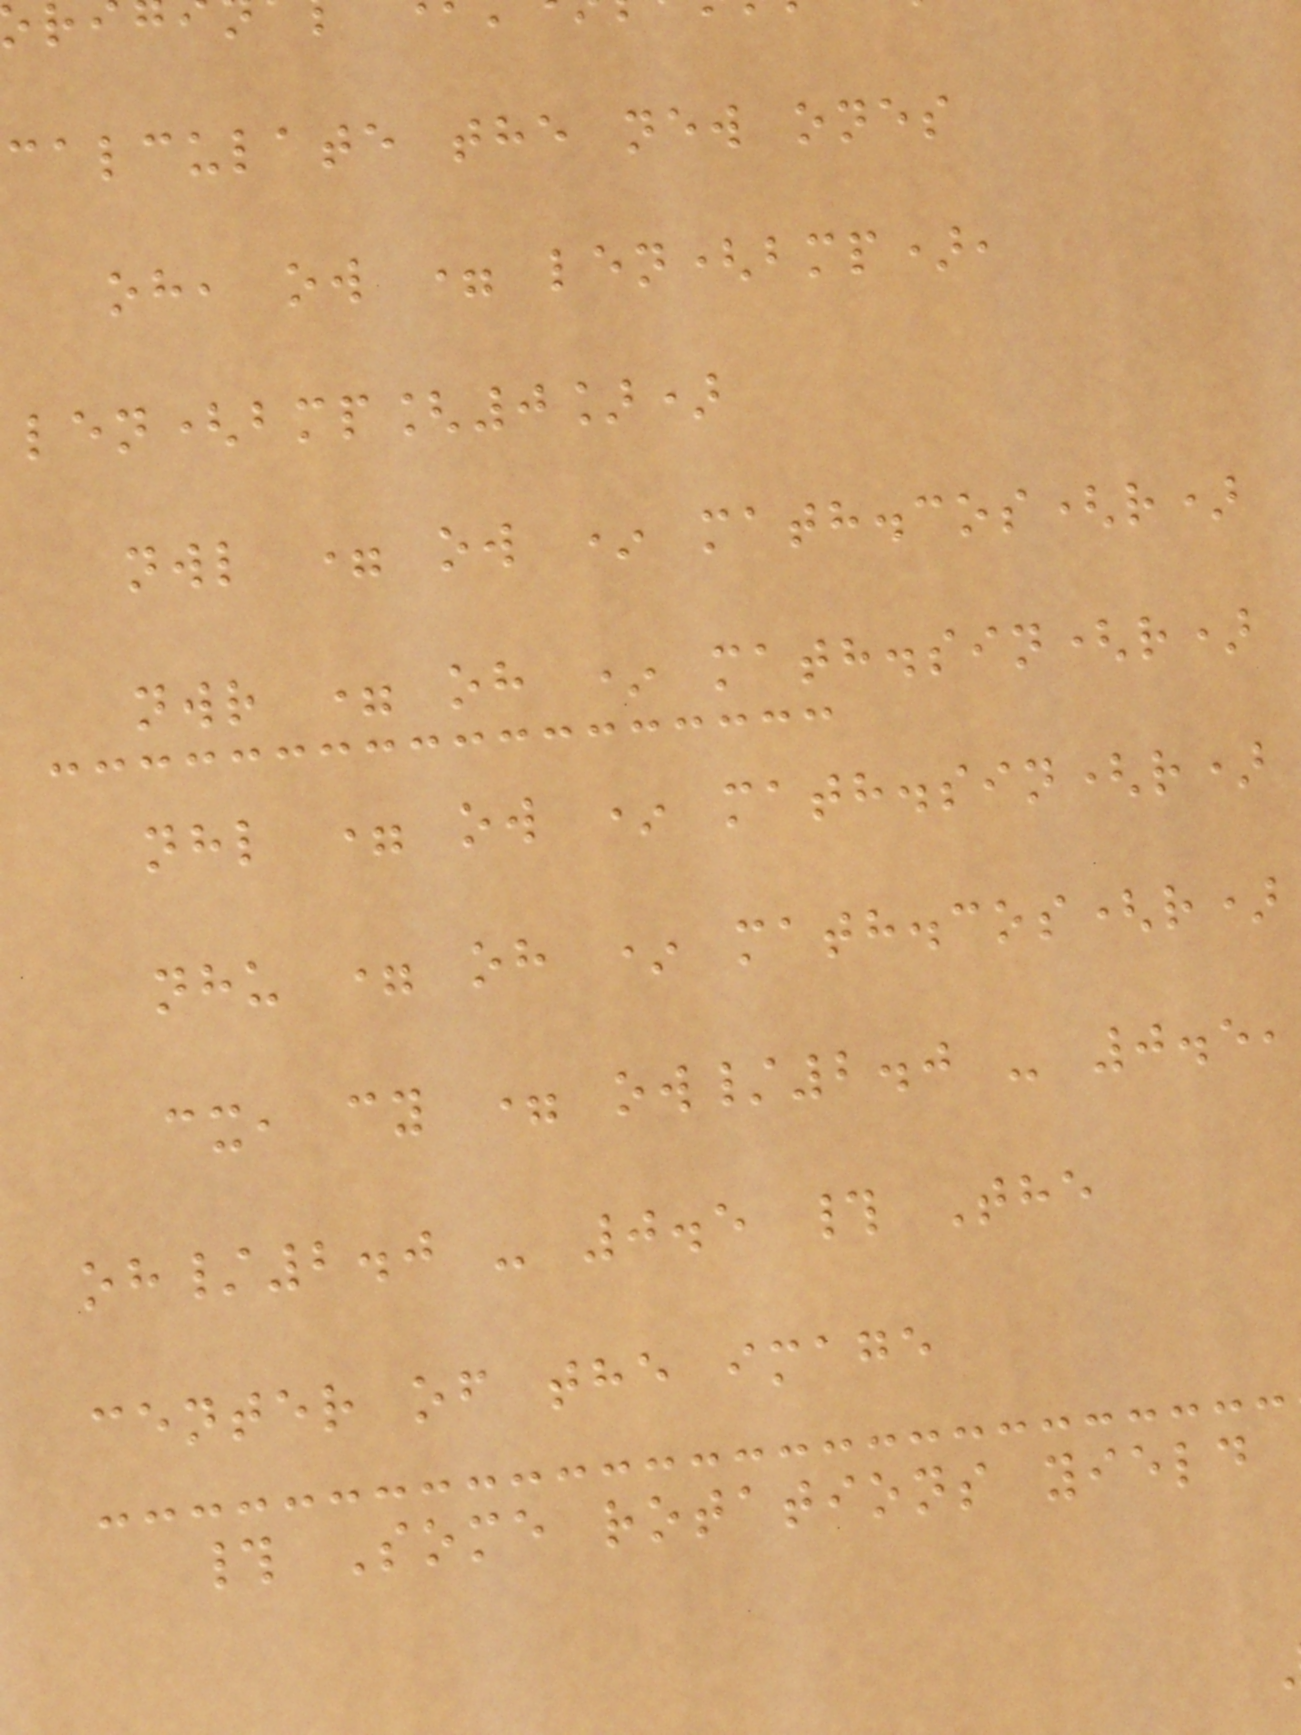calculate the new ones
oh, ow = len(bmp),
len(bmp[0])
nwl = ow * math.cos(r)
nwr = oh * math.sin(r)
nhl = ow * math.sin(r)
nhu = oh * math.cos(r)
cx, cy = ow/2.0 - 0.5,
oh/2.0 - 0.5 # The
center of the image
# Some rotations yield
